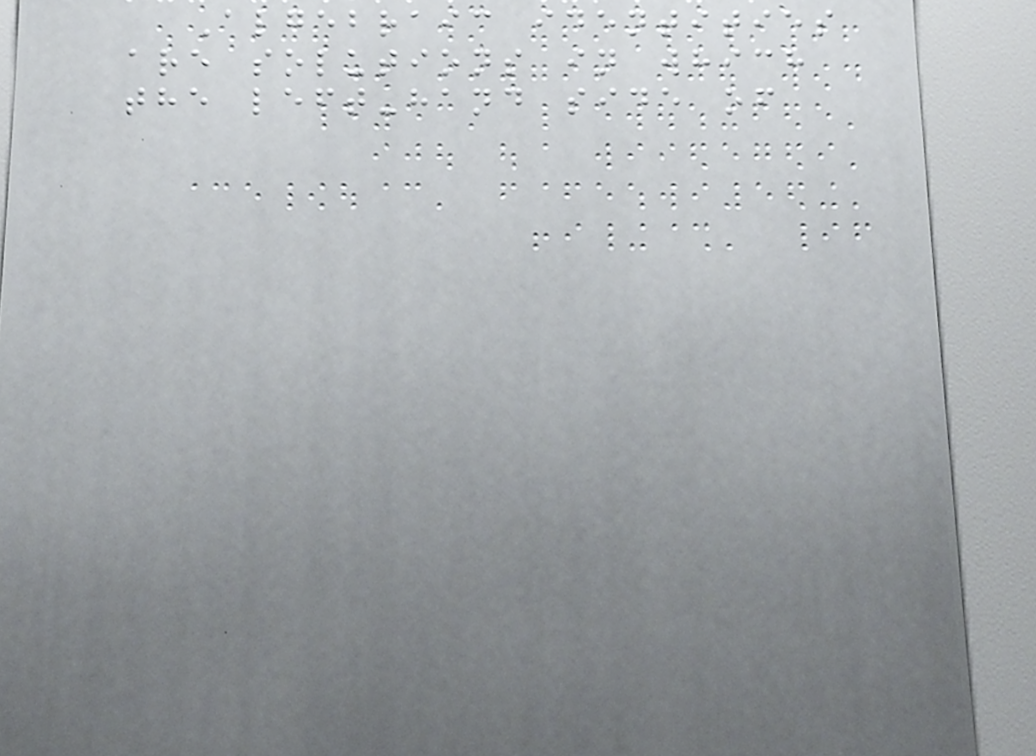Algebraic identities
are solutions in which
the left-hand side of
